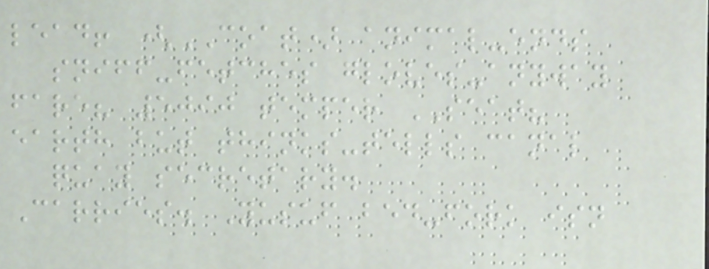lead! (COAT) animal-ends
sniff-fetches gloves-anyway
fare? 5090 temper SEAT?
earth but thinks-tells canal
quay secretary.
Carries. Yusuf bed-fork isn
